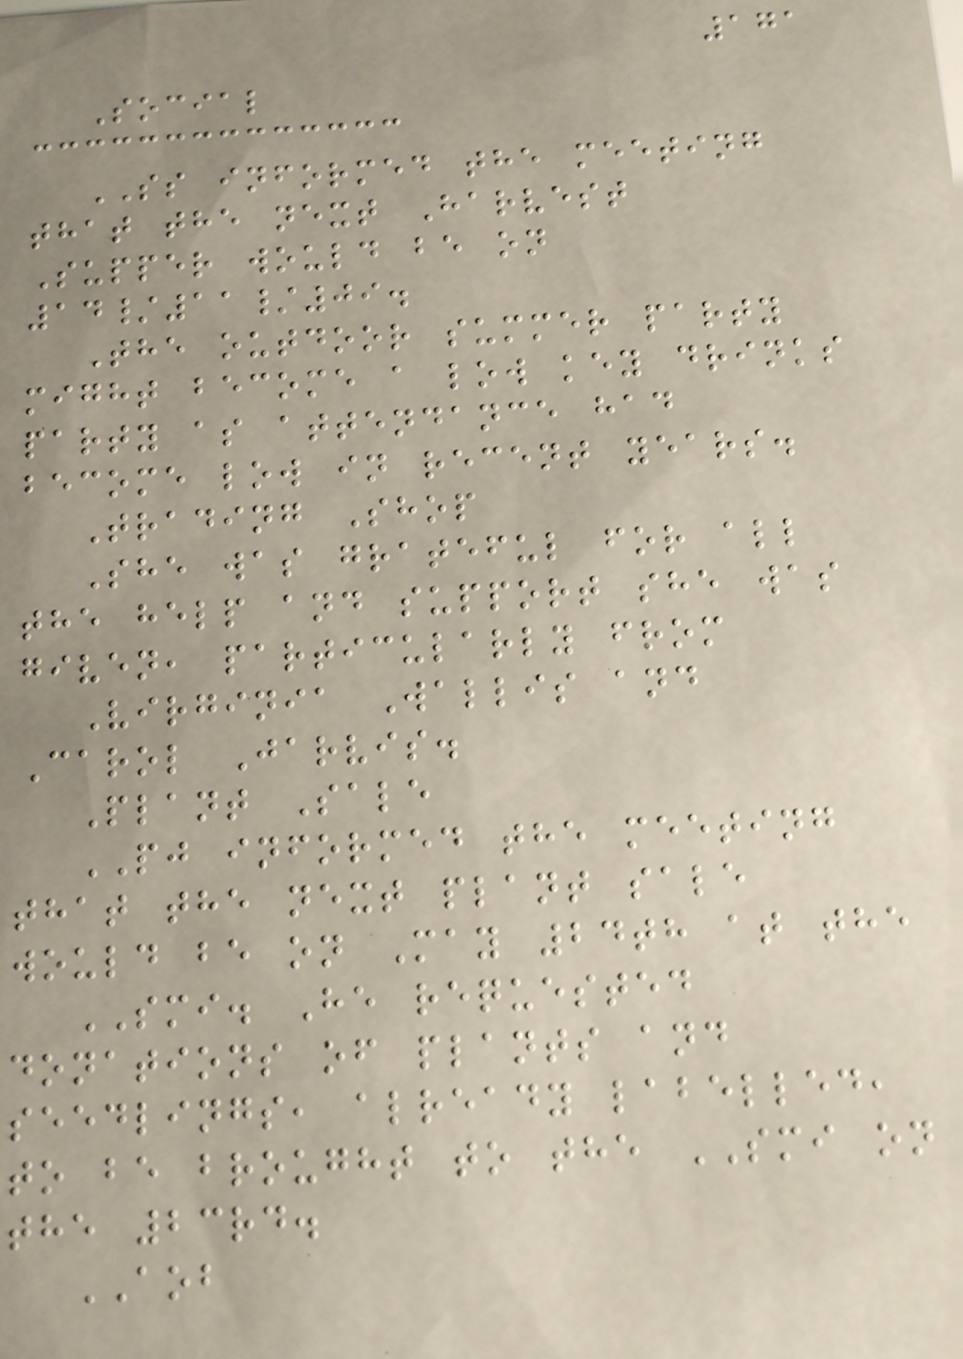171
Social
SS informed the meeting
that the next Harvest
Supper would be on
14/11/09.
The outdoor summer party
might become a low key drinks
party as attendance had
become low in recent years.
Trading Shop
She was grateful for all
the help and support she was
given, particularly from
Virginia Wallis and
Carol Jarvis.
Plant Sale
PJ informed the meeting
that the next plant sale
would be on May 24th at the
SMI. He requested
donations of plants and
seedlings, already labelled,
to be brought to the SMI on
the 23rd.
AOB
